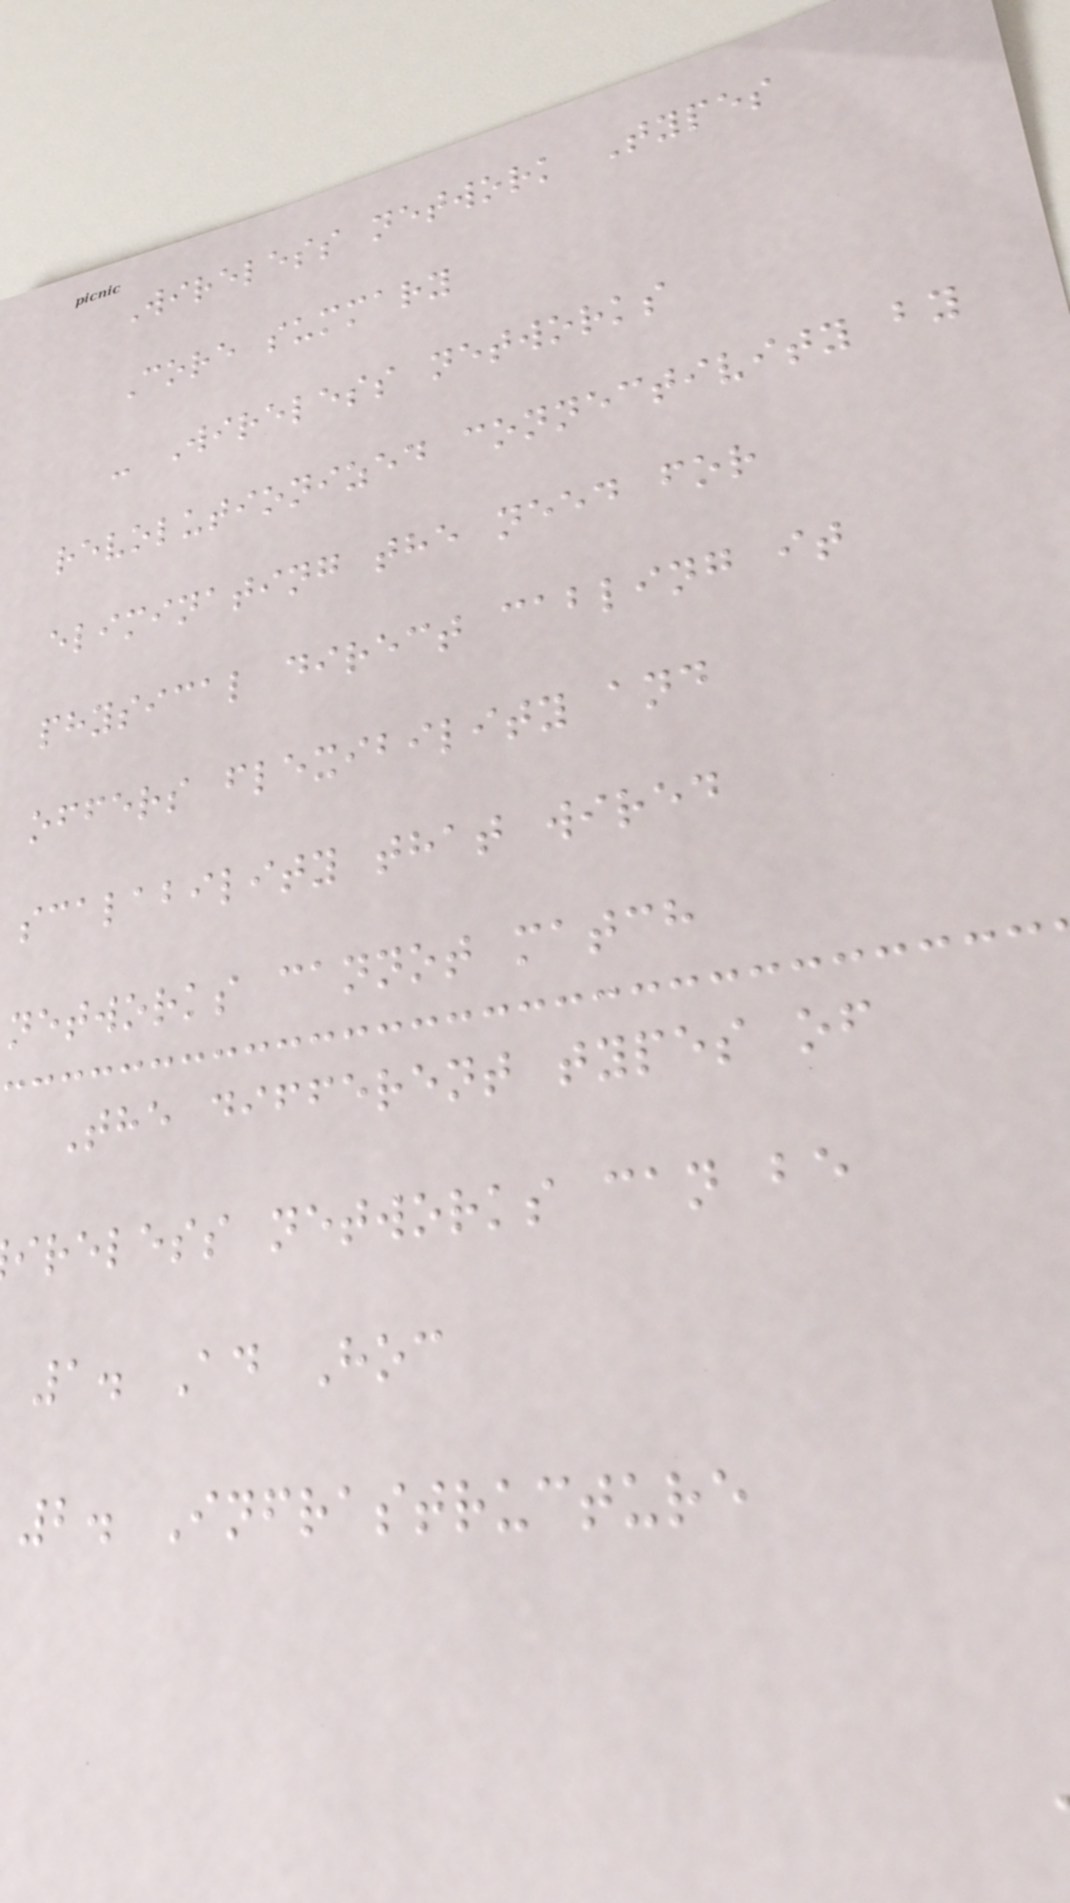Wireless network Types
Core summary
- Wireless networks
revolutionized connectivity by
eliminating the need for
physical direct cabling it
offers flexibility and
scalability that wired
networks cannot match
The different types of
ireless networks can be
1. Ad Hoc
2. Infrastructure
